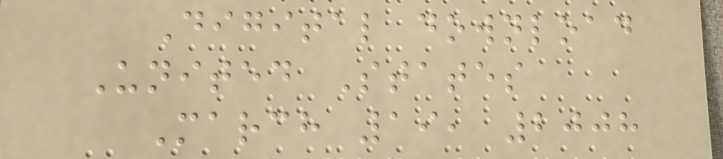Digital download
United States
March 19, 2008
